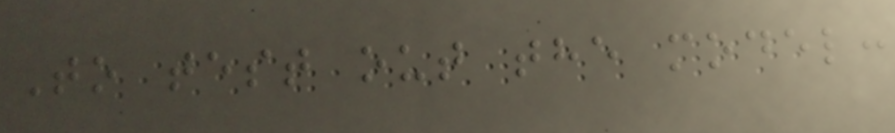To test out the model:
